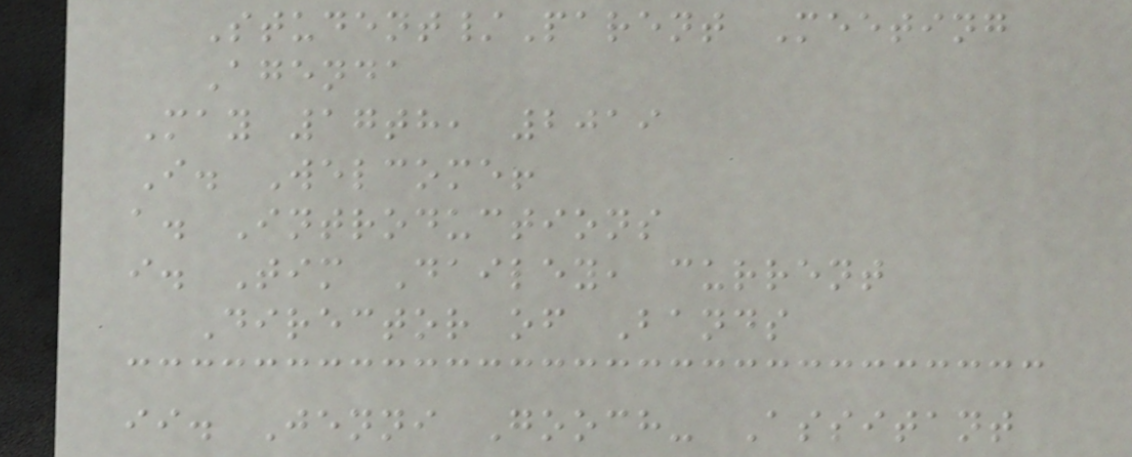Student/Parent Meeting
Agenda
May 17th, 2019
I. Welcome!
a. Introductions
i. Tim Dailey, current
Director of Bands
ii. Jenni Gooch- Assitant
